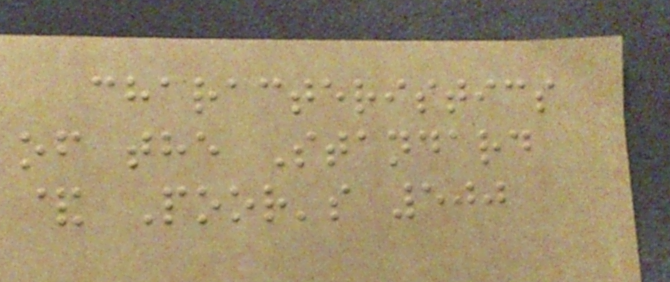characteristics
of the Standard
& Poor's 500
